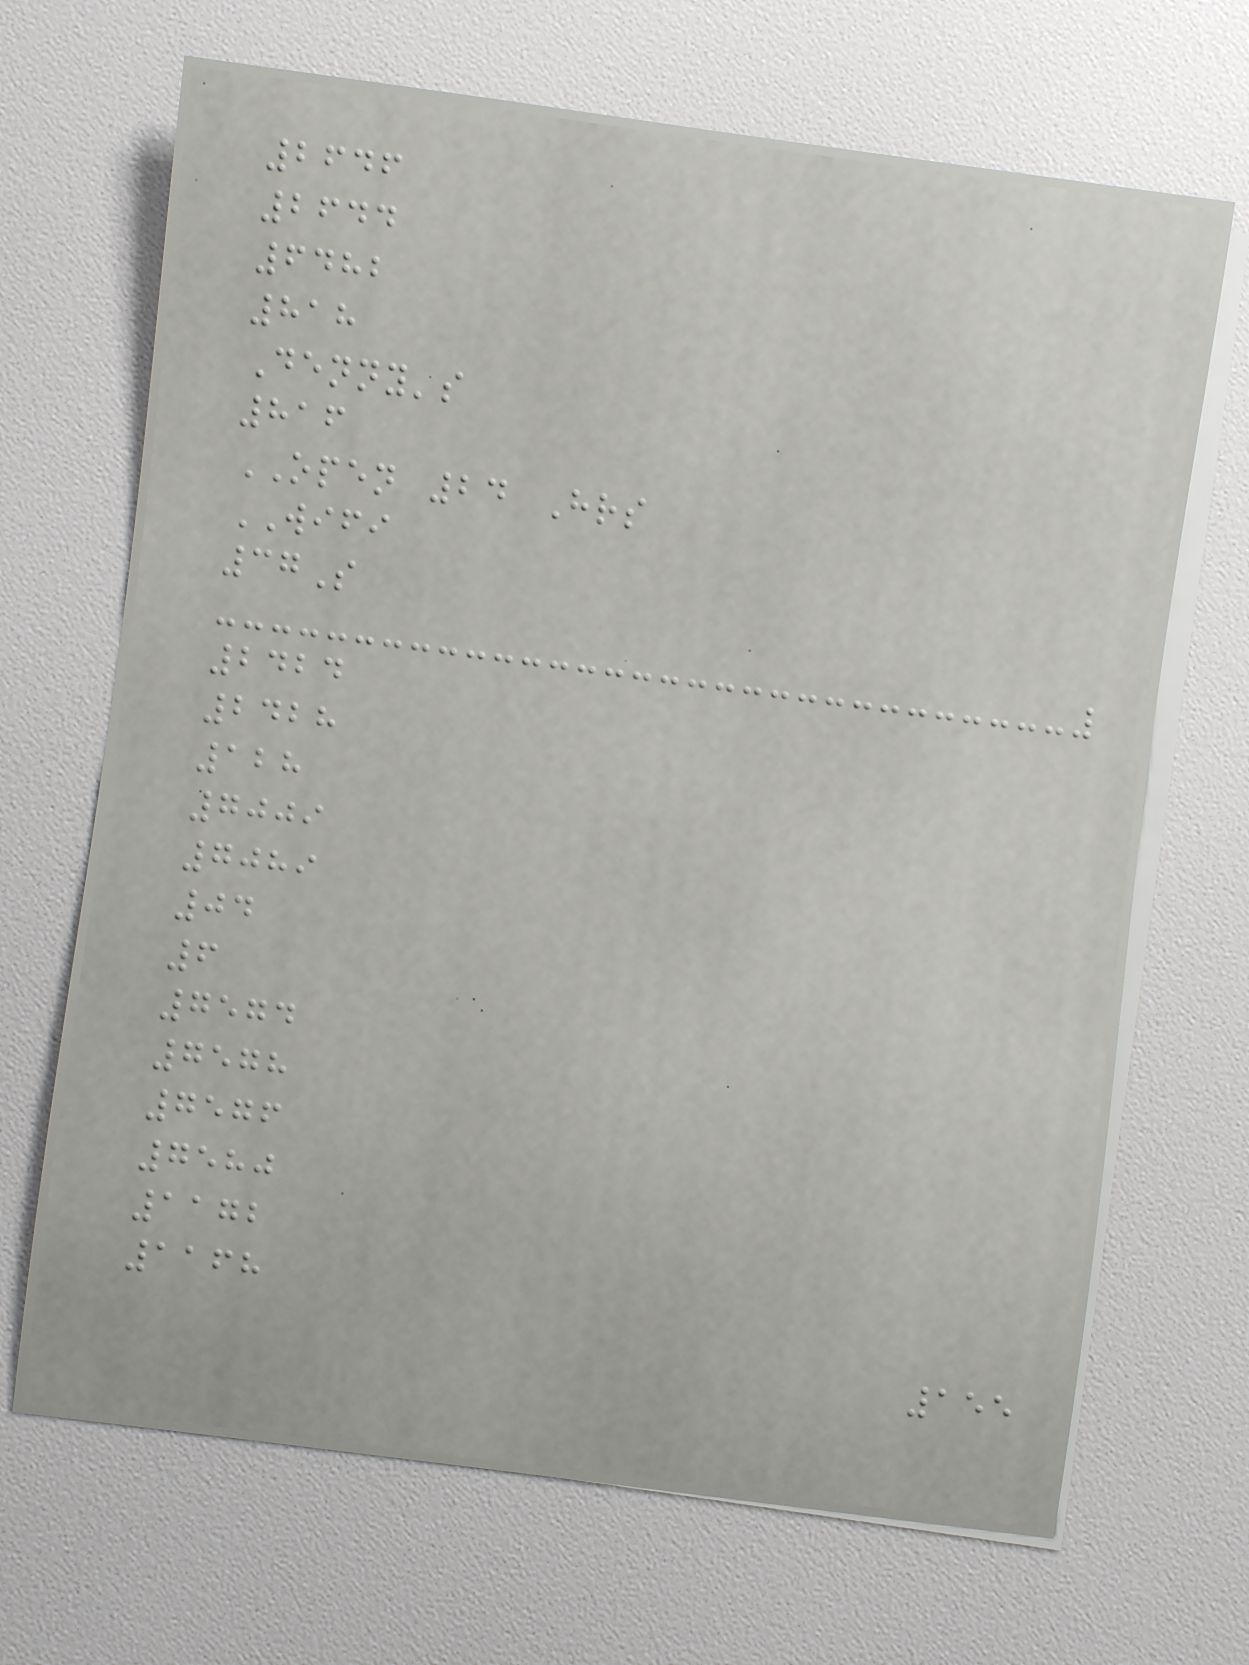2646
2644
6482
818
Denny's
816
OPEN 24 Hrs
WIFI
37S
2424
2428
128
7009
7089
04
6
7574
7578
7576
7580
1172
1168
155
